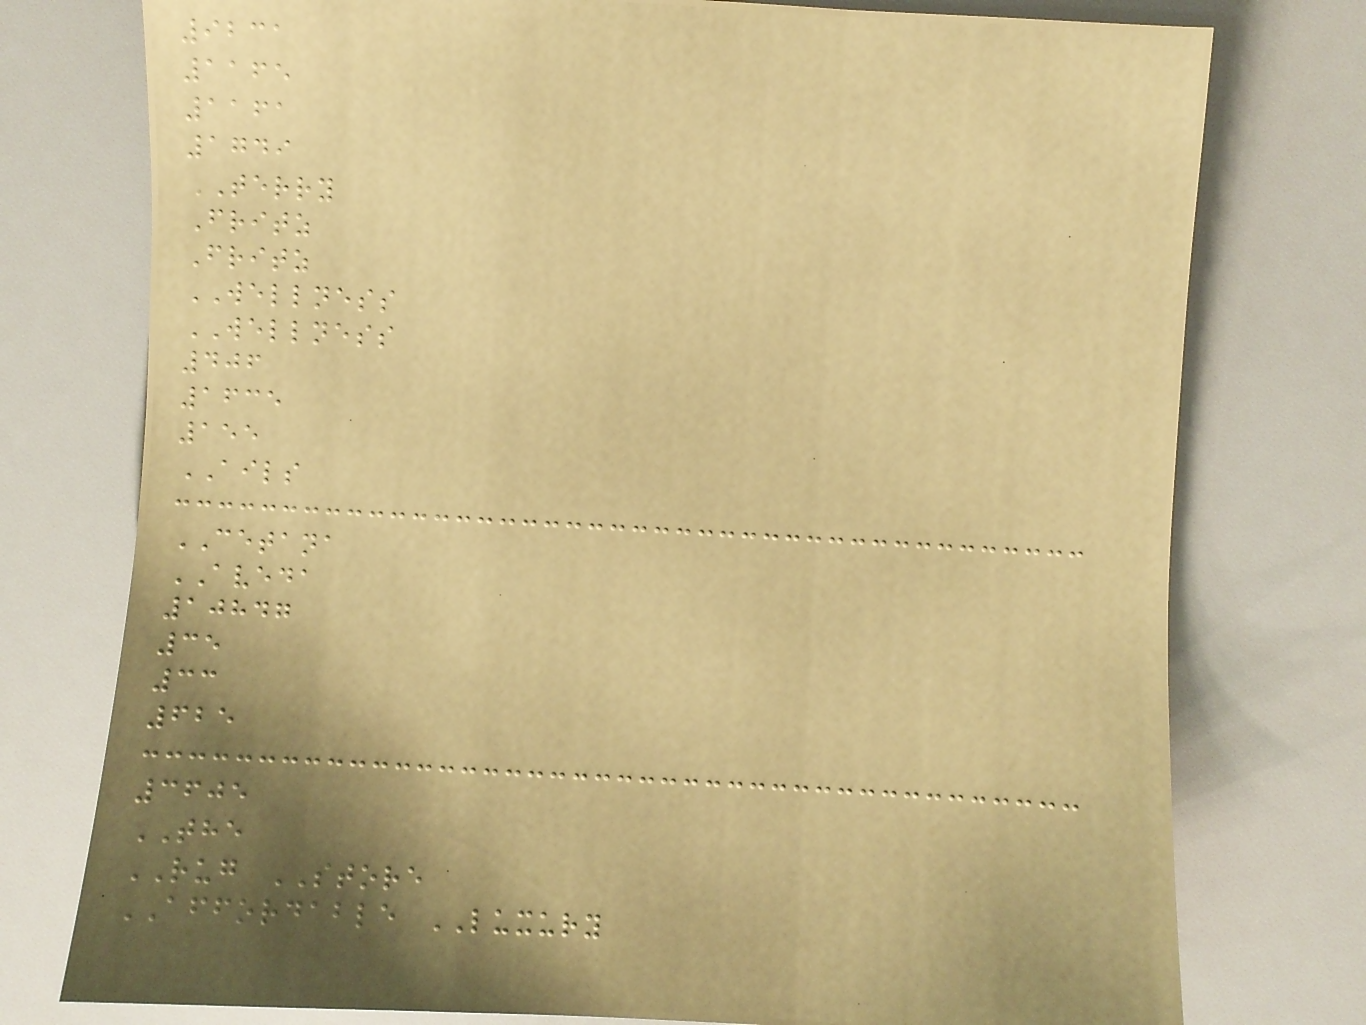9231
1165
1161
1749
TERRY
Fritz
Fritz
WELLNESS
WELLNESS
406
1635
155
AILS
CETANA
AVEDA
10847
35
33
625
3605
THE
RUG STORE
AFFORDABLE LUXURY
